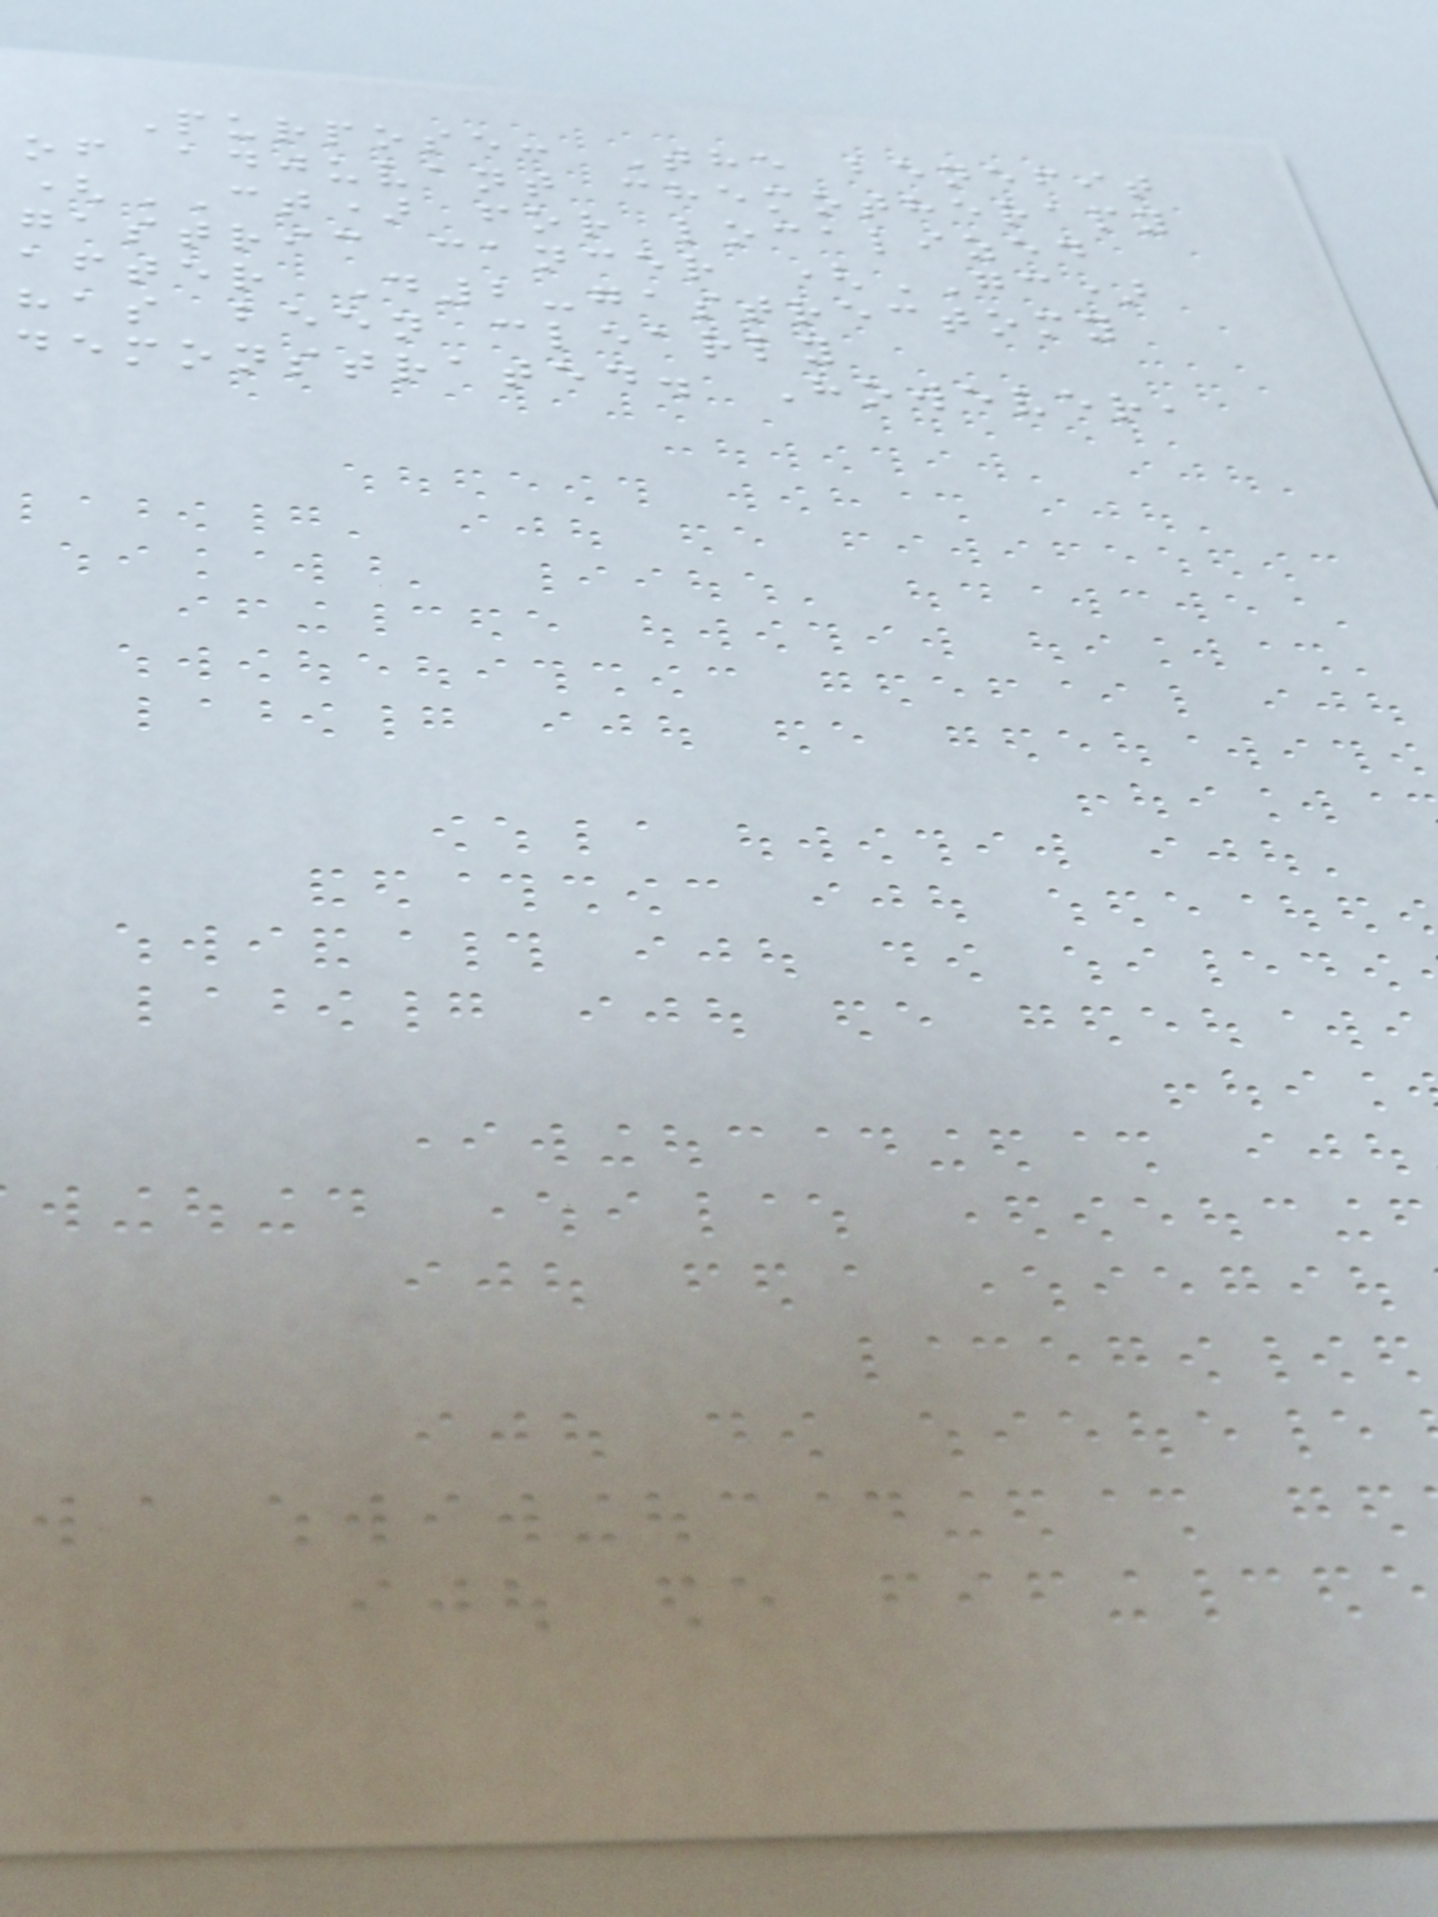Purpose: The benefit
of adjuvant chemotherapy
(CT) for localized
gastric cancer (GC)
after D2-gastrectomy
has been clearly
demonstrated. However,
